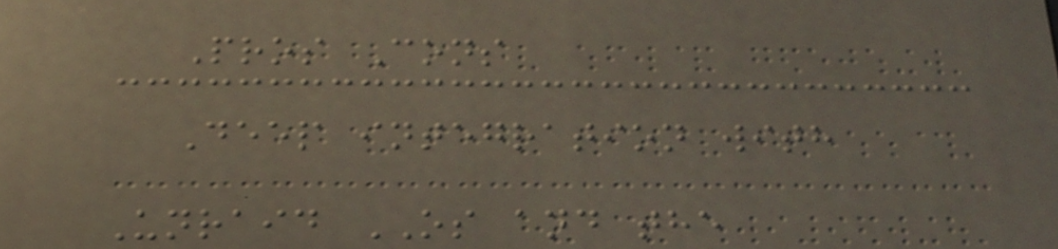Pros Cons
Deep integration with
Unraid OS and the
